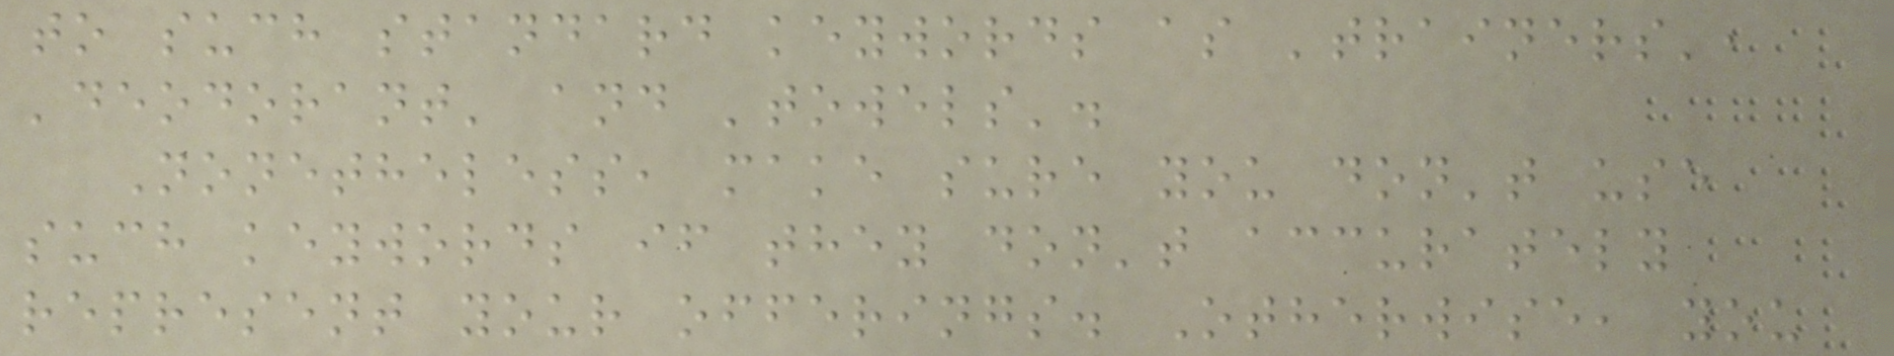to such standard keywords as 'trainers',
'deodorant' and 'towels'.
Nonetheless, make sure you don't use
such keywords if they don't accurately
represent your offerings. Otherwise, you
